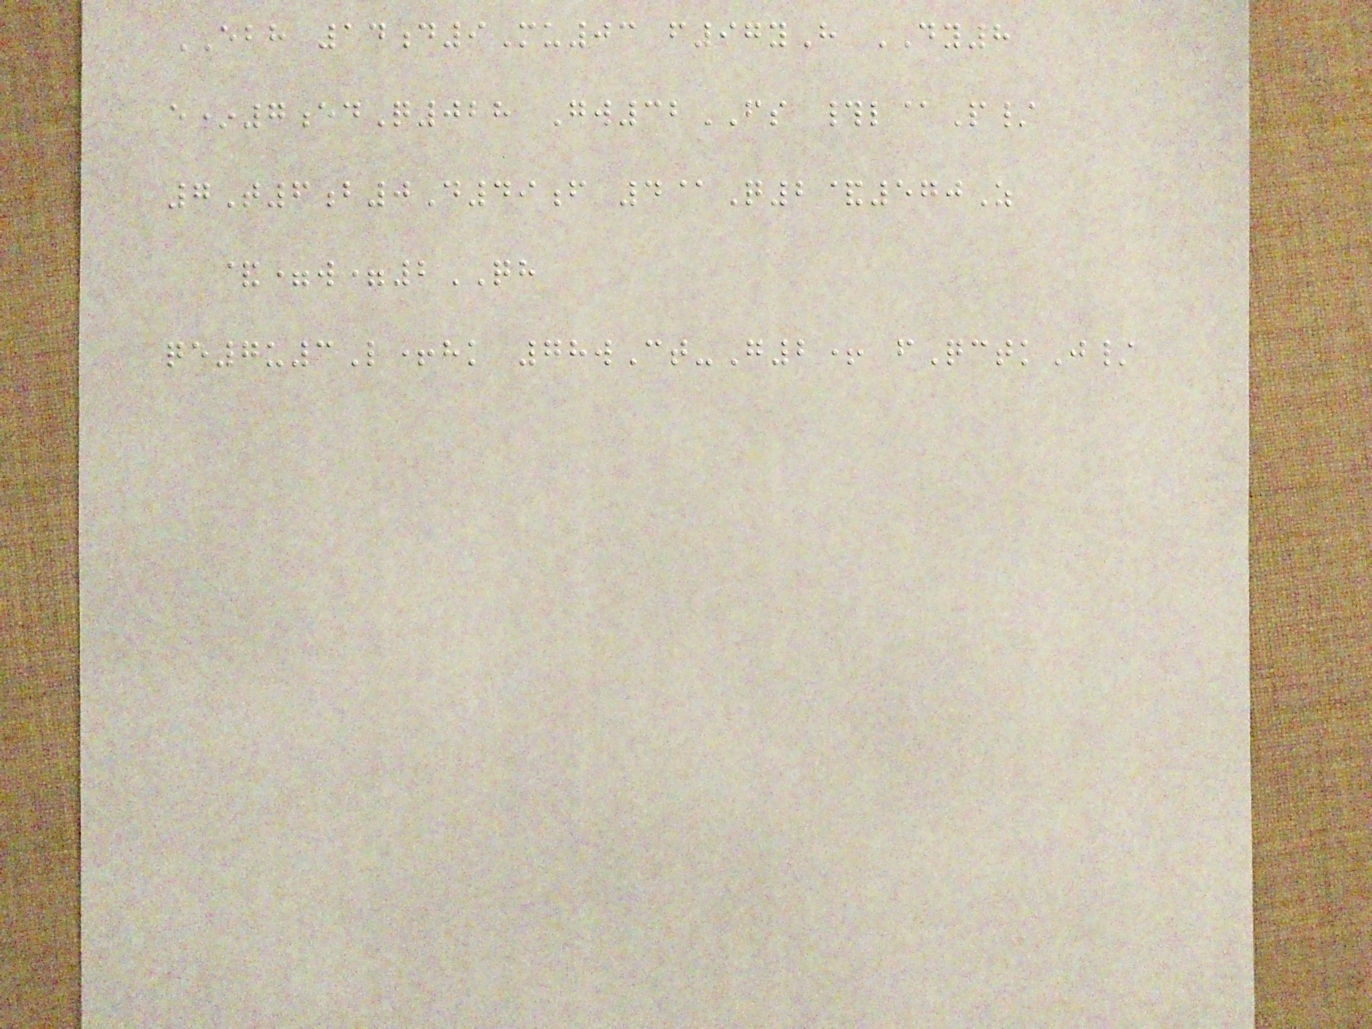EBH 14d9Mu03 f97yH DY8
e*7edQ028 Gw32FS #l@P/
7T6b0D49f 4@Q2&570Z
&=w=2QH
qe7u3L+hk 78wCt-G2+ fQctkJ/
